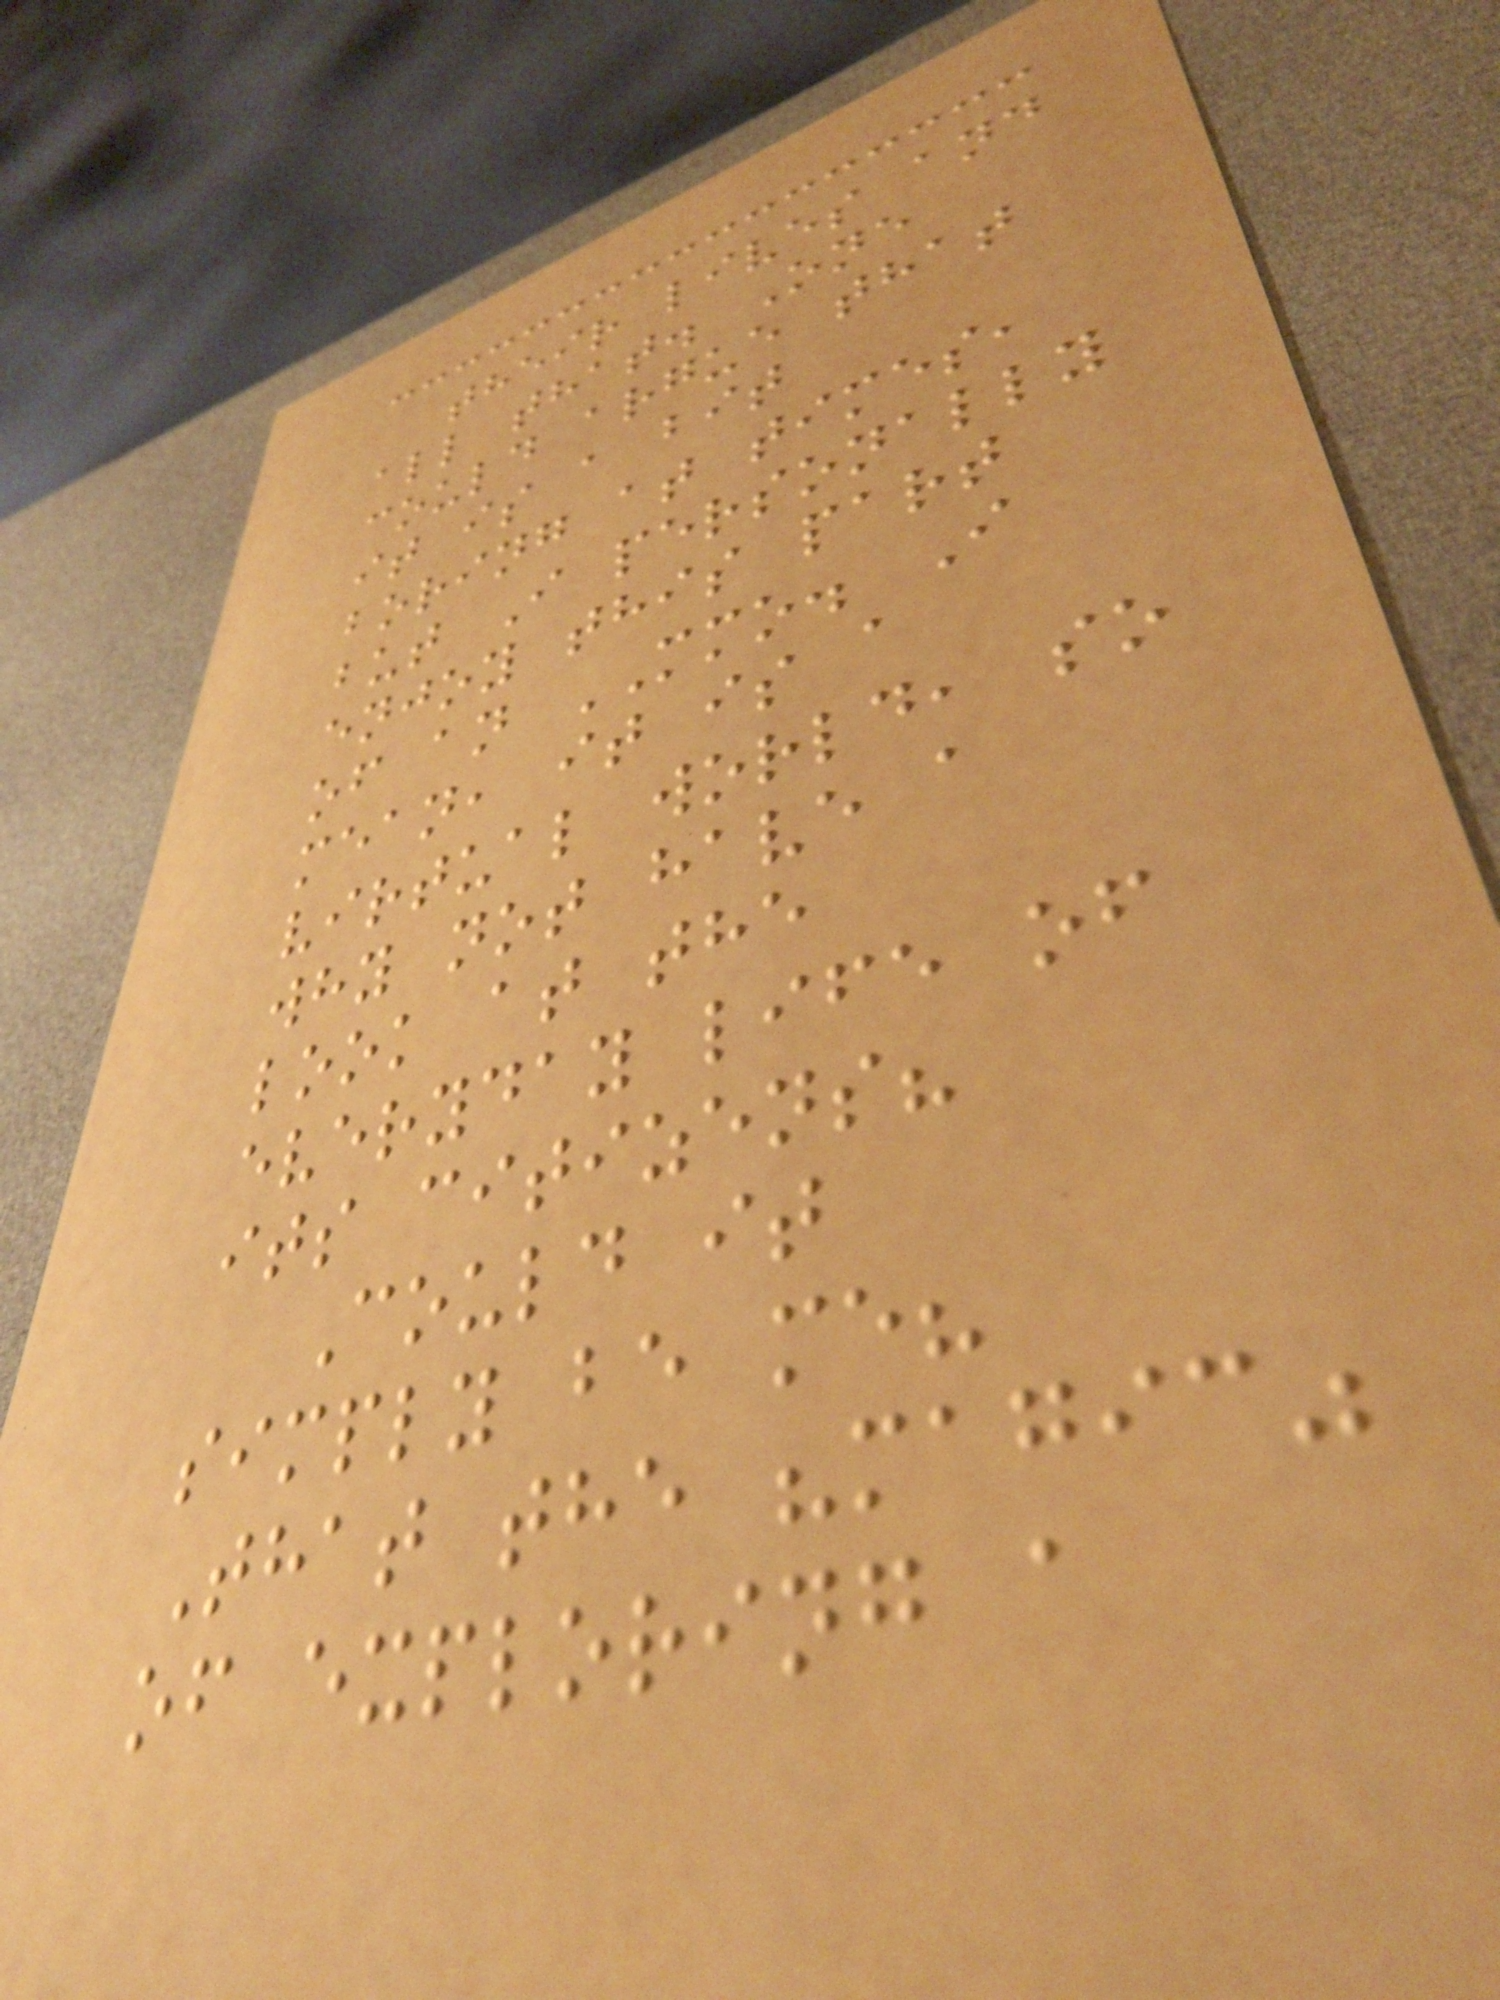their lives and
all that. One
could argue that
it is a bit
boring at times,
but I personally
enjoy this part
of an MMO. I
mean, it is a
virtual world, so
why not have a
look at the
everyday life of
its citizens?
Could it
simply be me?
That the "magic"
of exploring a
